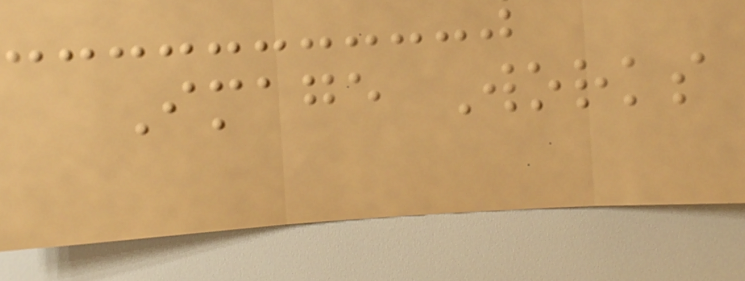Image Works
